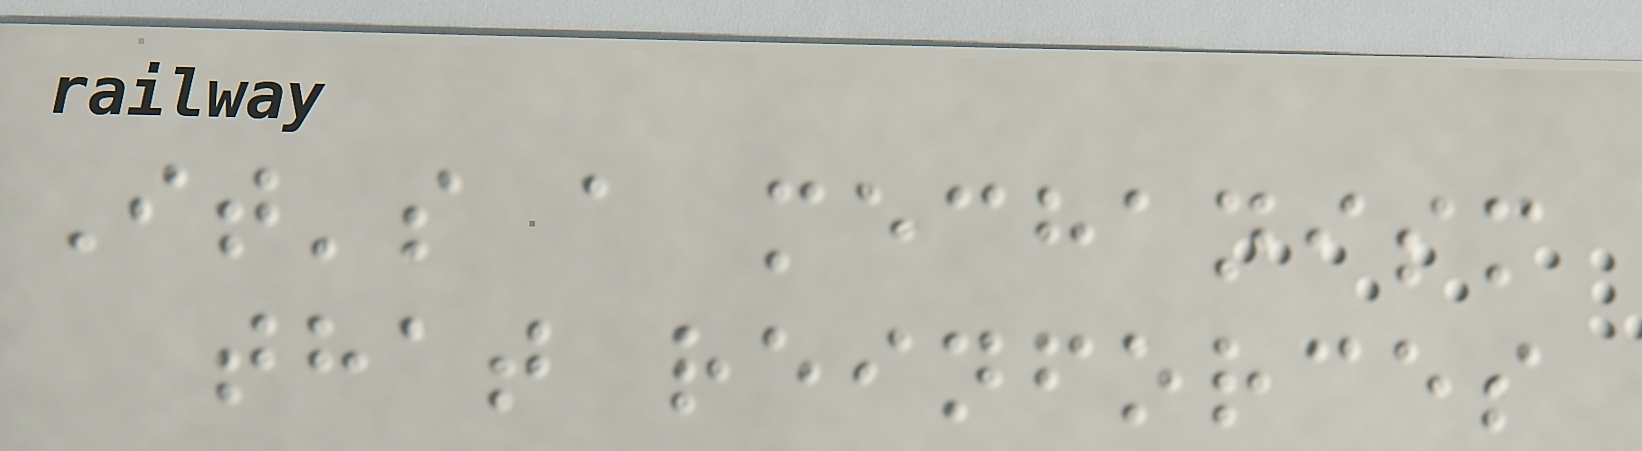It's a mechanism
that reinforces
